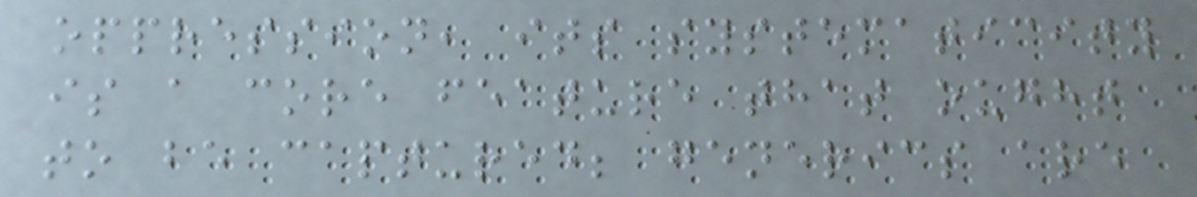oppression, its systematicity
is a core feature that ought
to be captured; generics are
